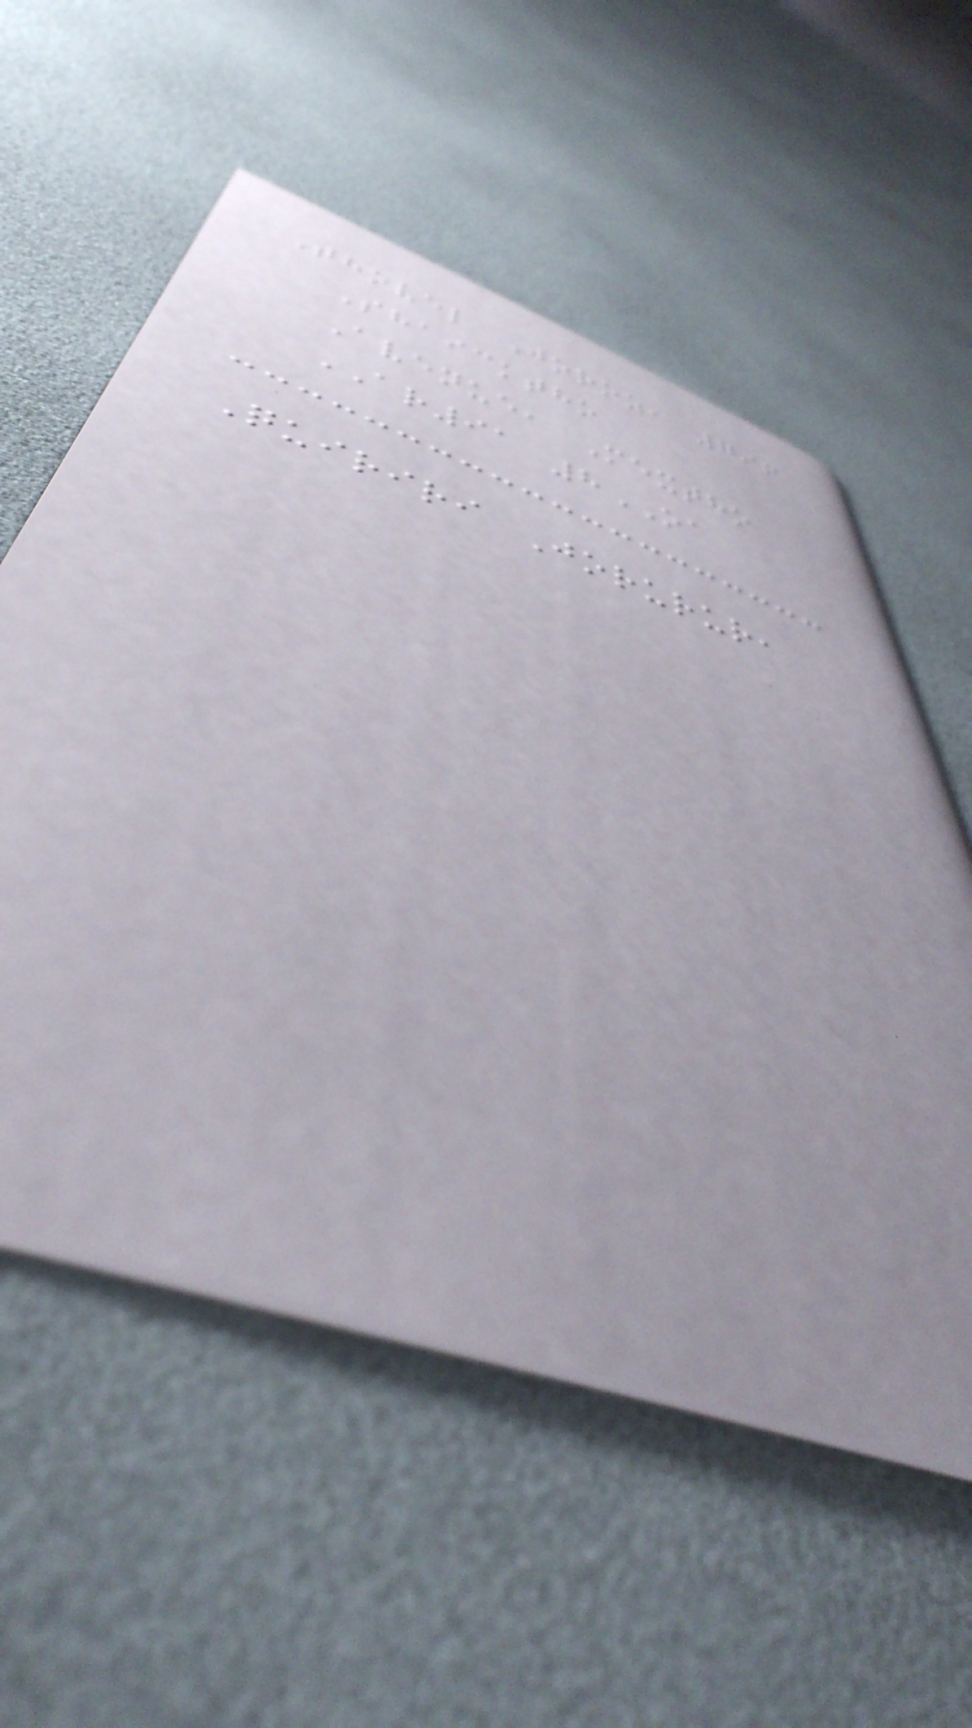Thovel Joroz, 796
Shaicktho
Avenue, Mextho
AR91 8OA
Quiriri Jorurur,
